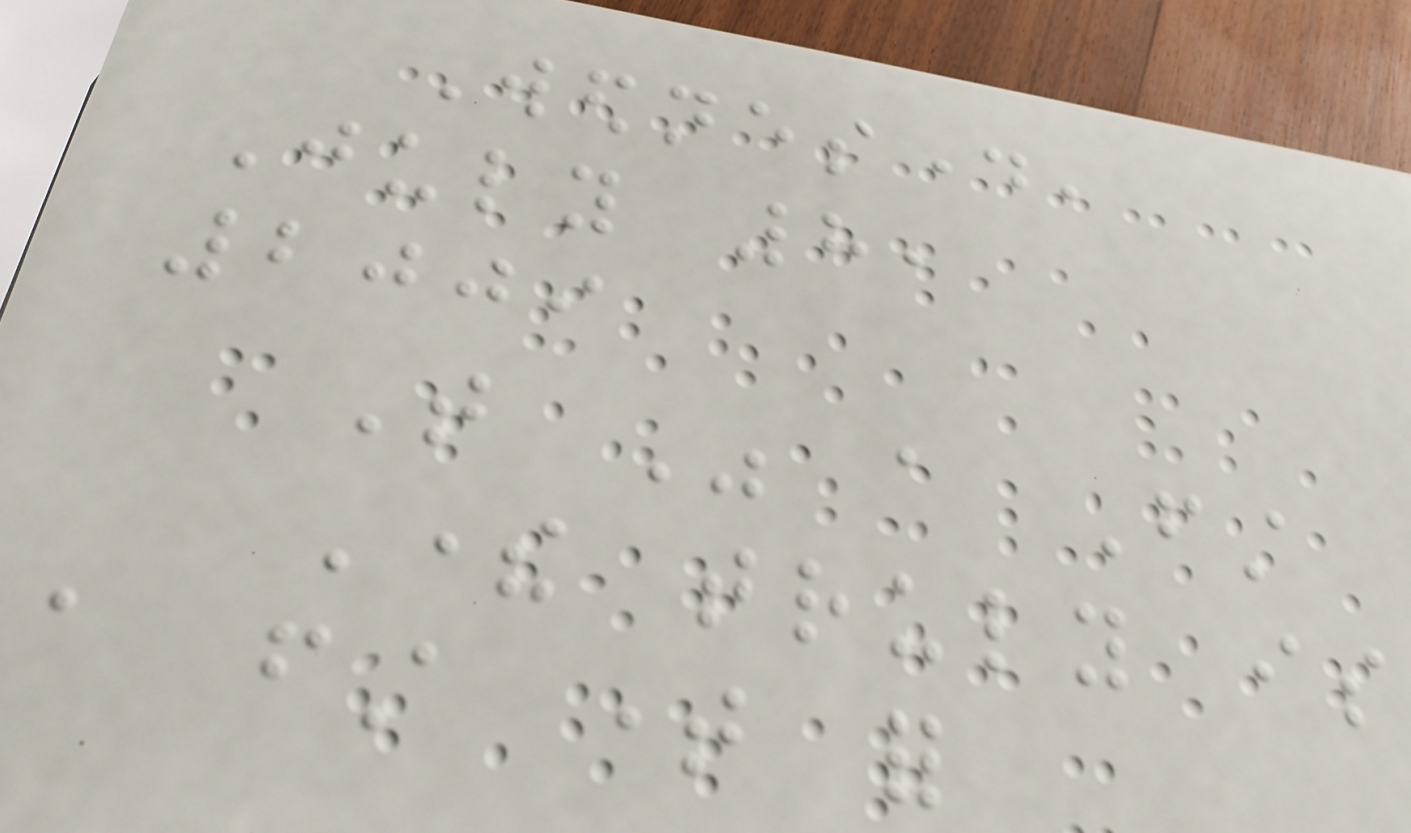Wednesday,
July 8,
2009
That Was a First
There truly is
a first time for
